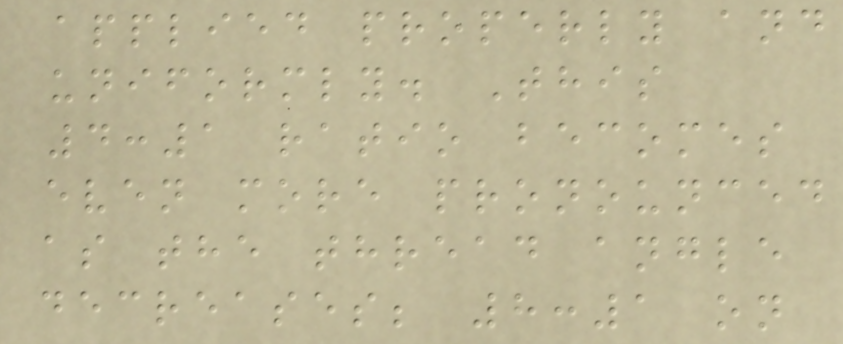applied properly and
uniformly. This
4:1 ratio becomes
even more pronounced
as the thread angle
decreases; 8:1 on
